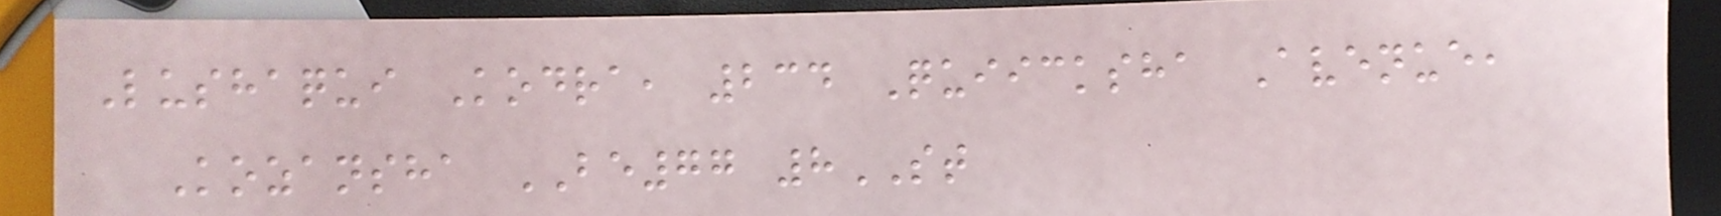Lushaqui Kodra, 234 Quiicksha Avenue,
Kozansha BE77 8ST
